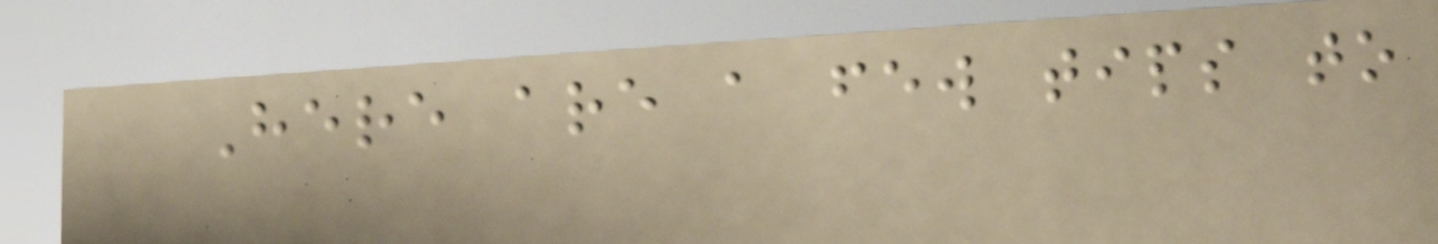Here are a few tips to
